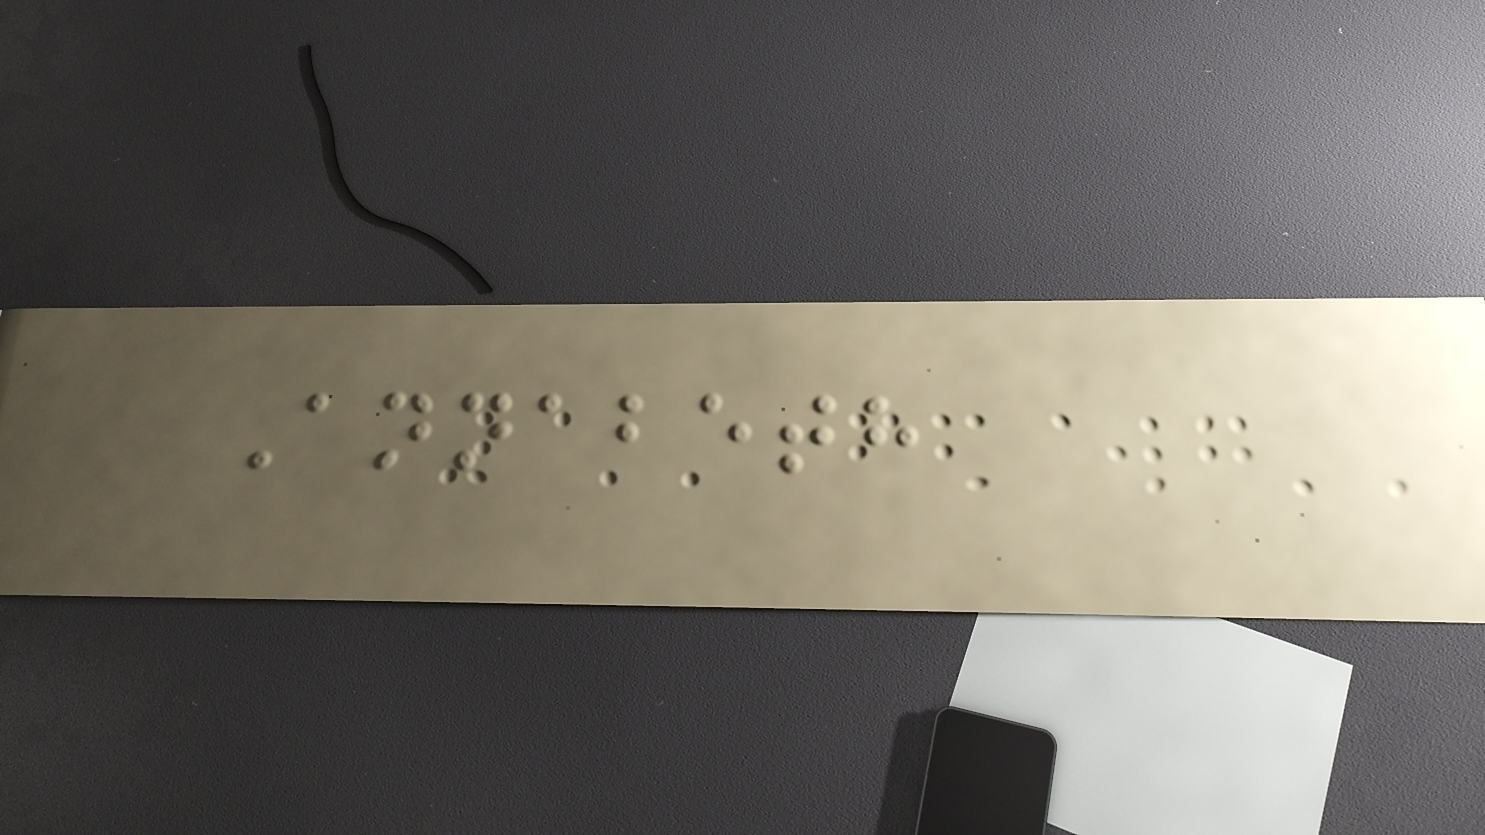Annabeth
